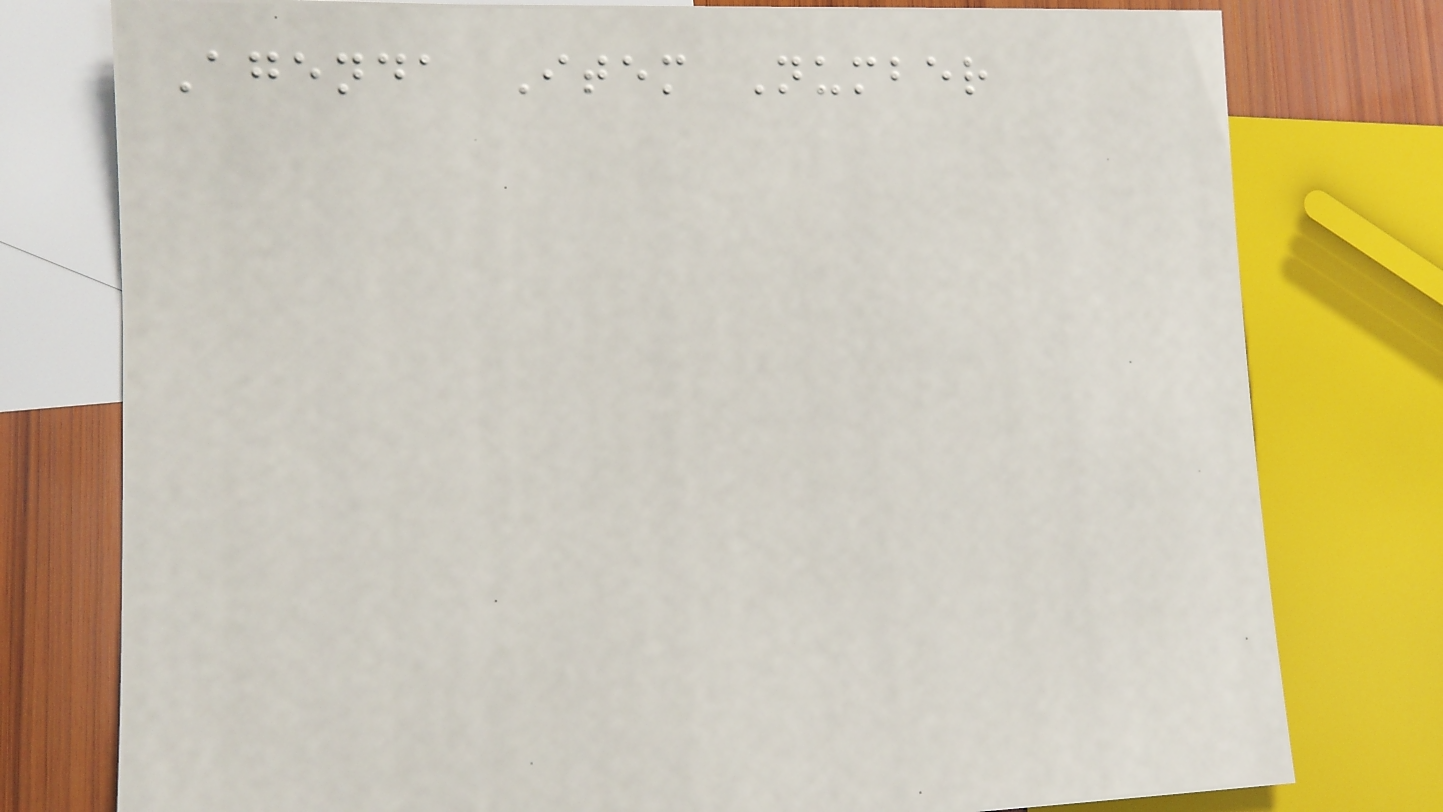Agenda Item Number
